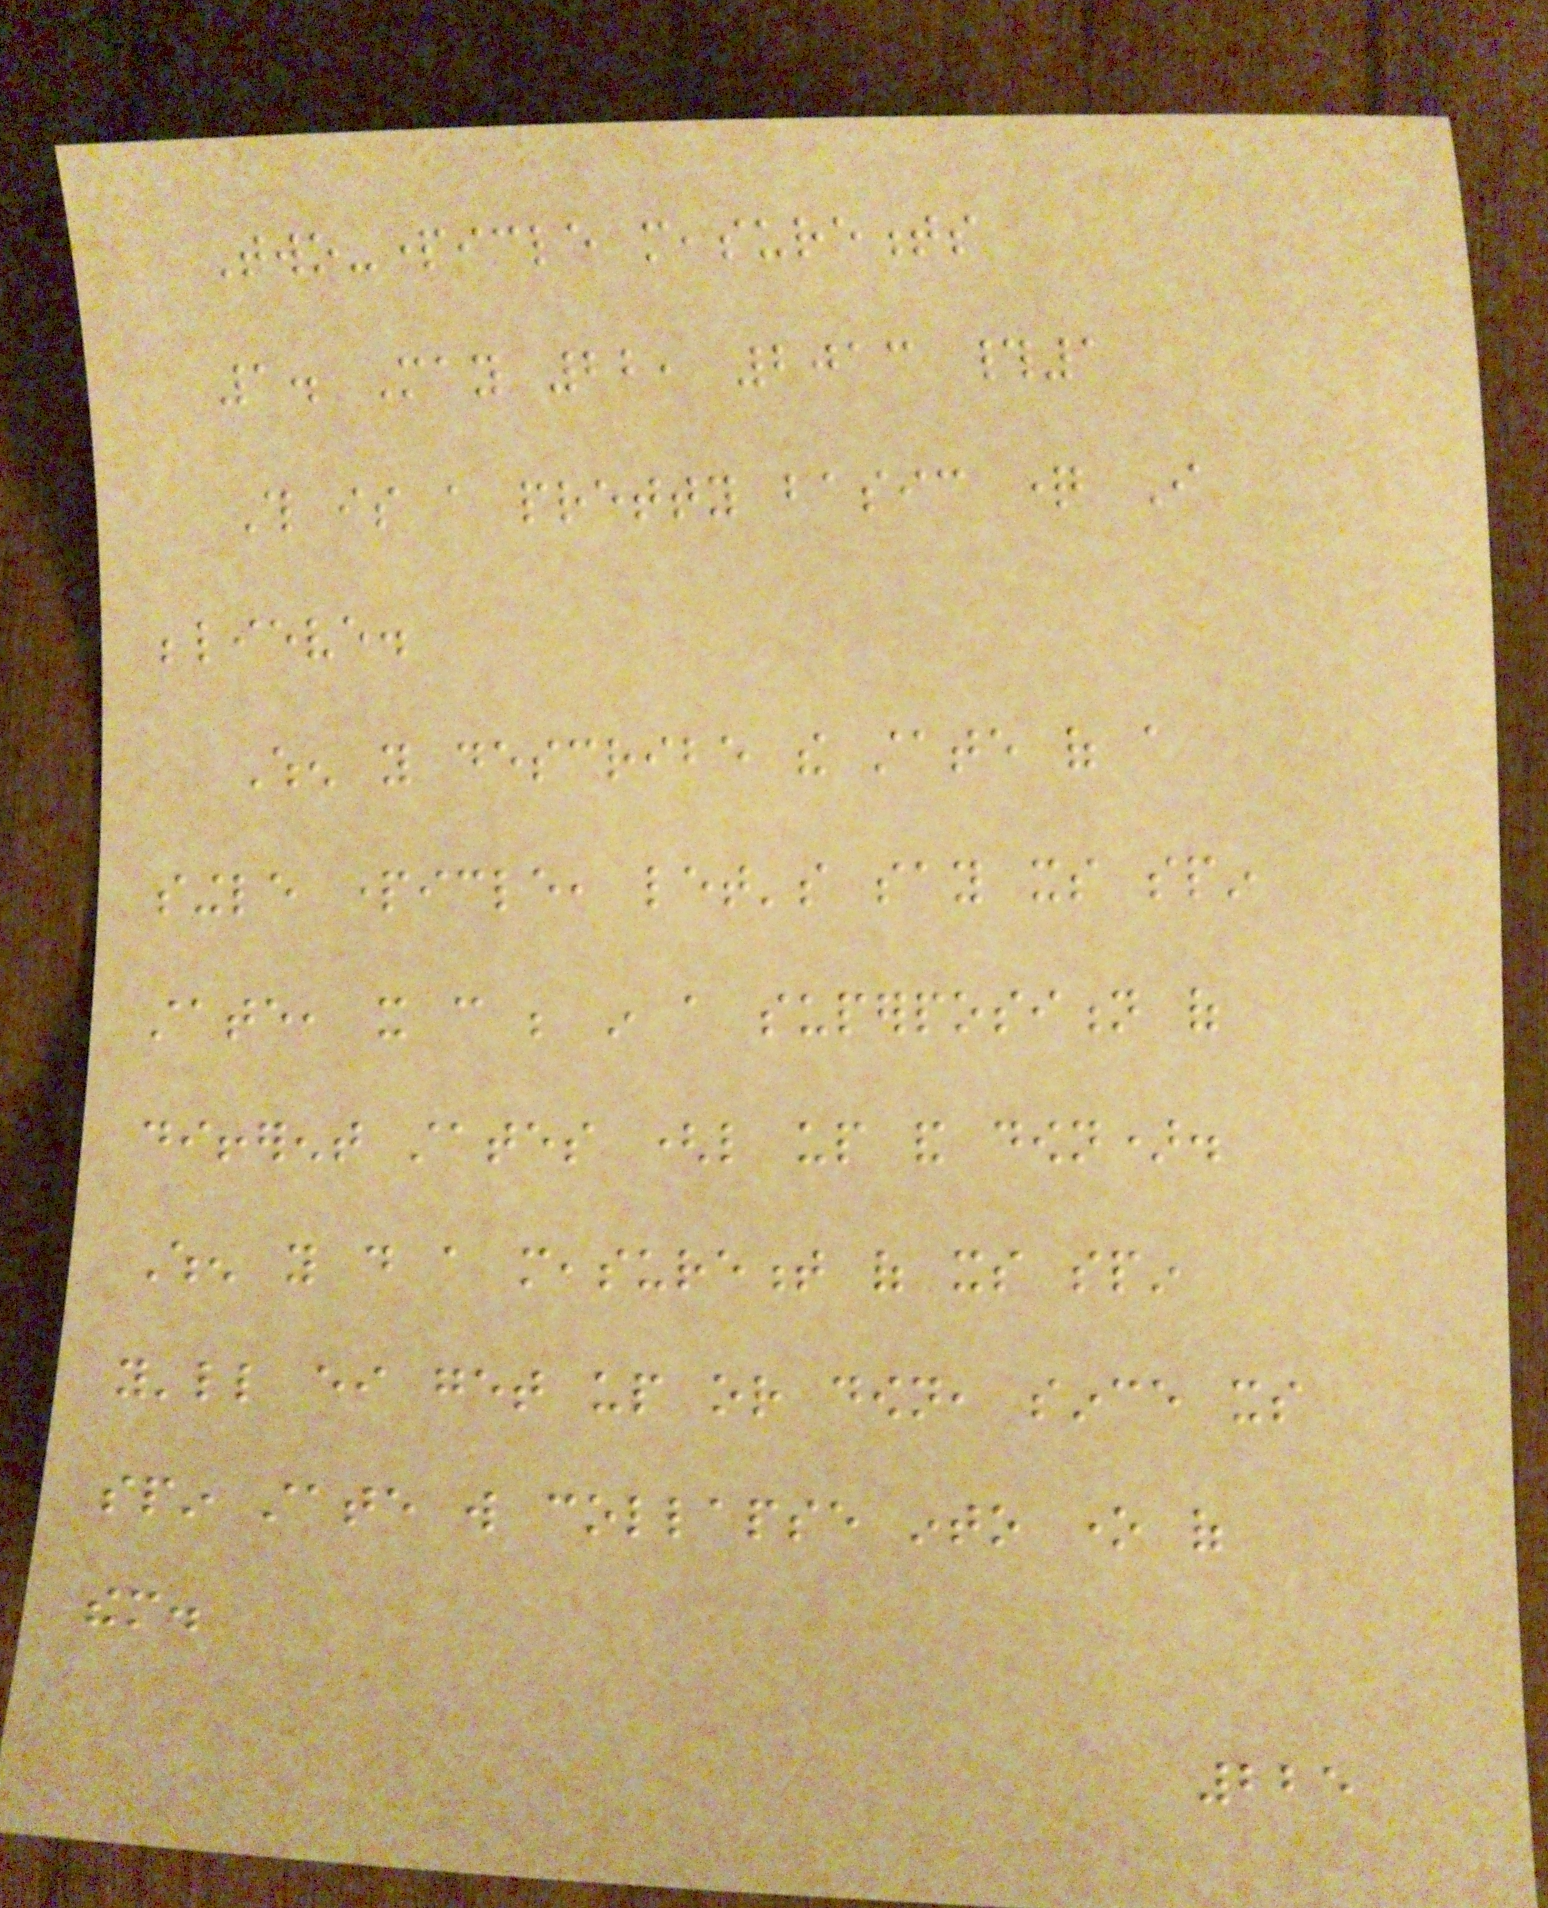Two-particle measurements
1. May 22, 2013 #1
This is a pretty basic question I
believe.
When you describe the state of a
single particle, let's say its spin
state, it can be in a superposition of
different states (like up and down).
When you do a measurement of its spin
you'll either get up or down, since its
spin state will collapse into one of
them.
225
